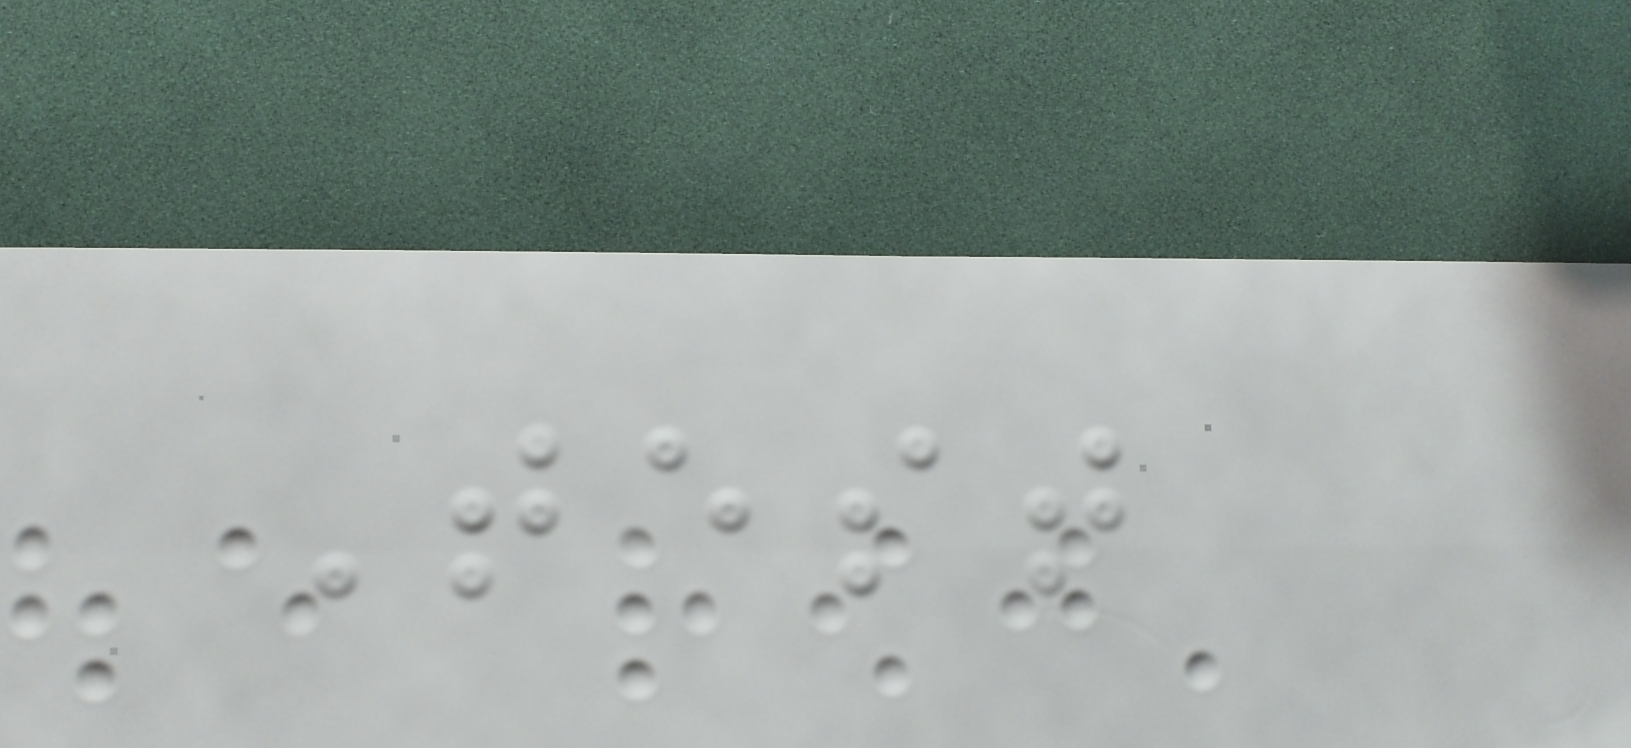Test
